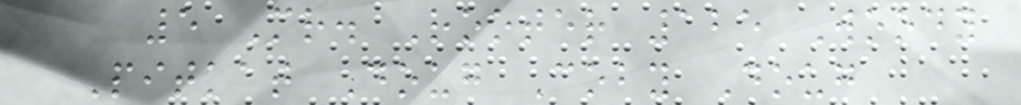5 Mr. Rooter 125 Woody
Pitkat Doug Coby Doug
